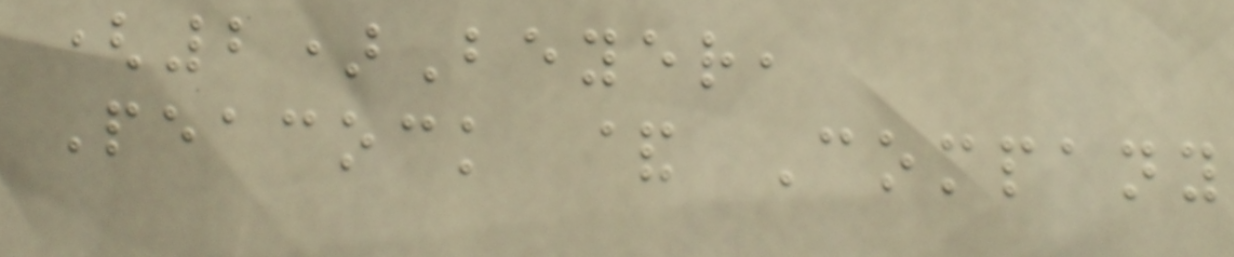(2)Beyer,
Peacock & Company
